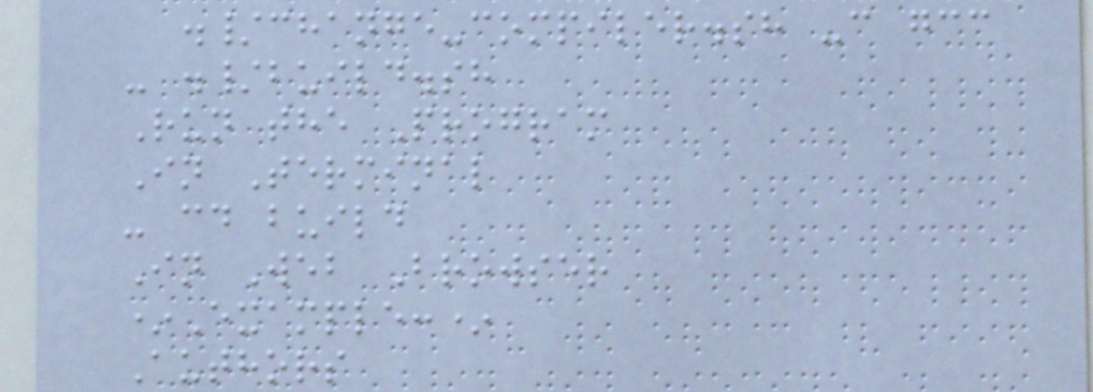./change-compiler.sh -c gcc
- ./build.sh
Run the Program
In Terminal
- cd build
In Web Browser
*Example:*
Authors
